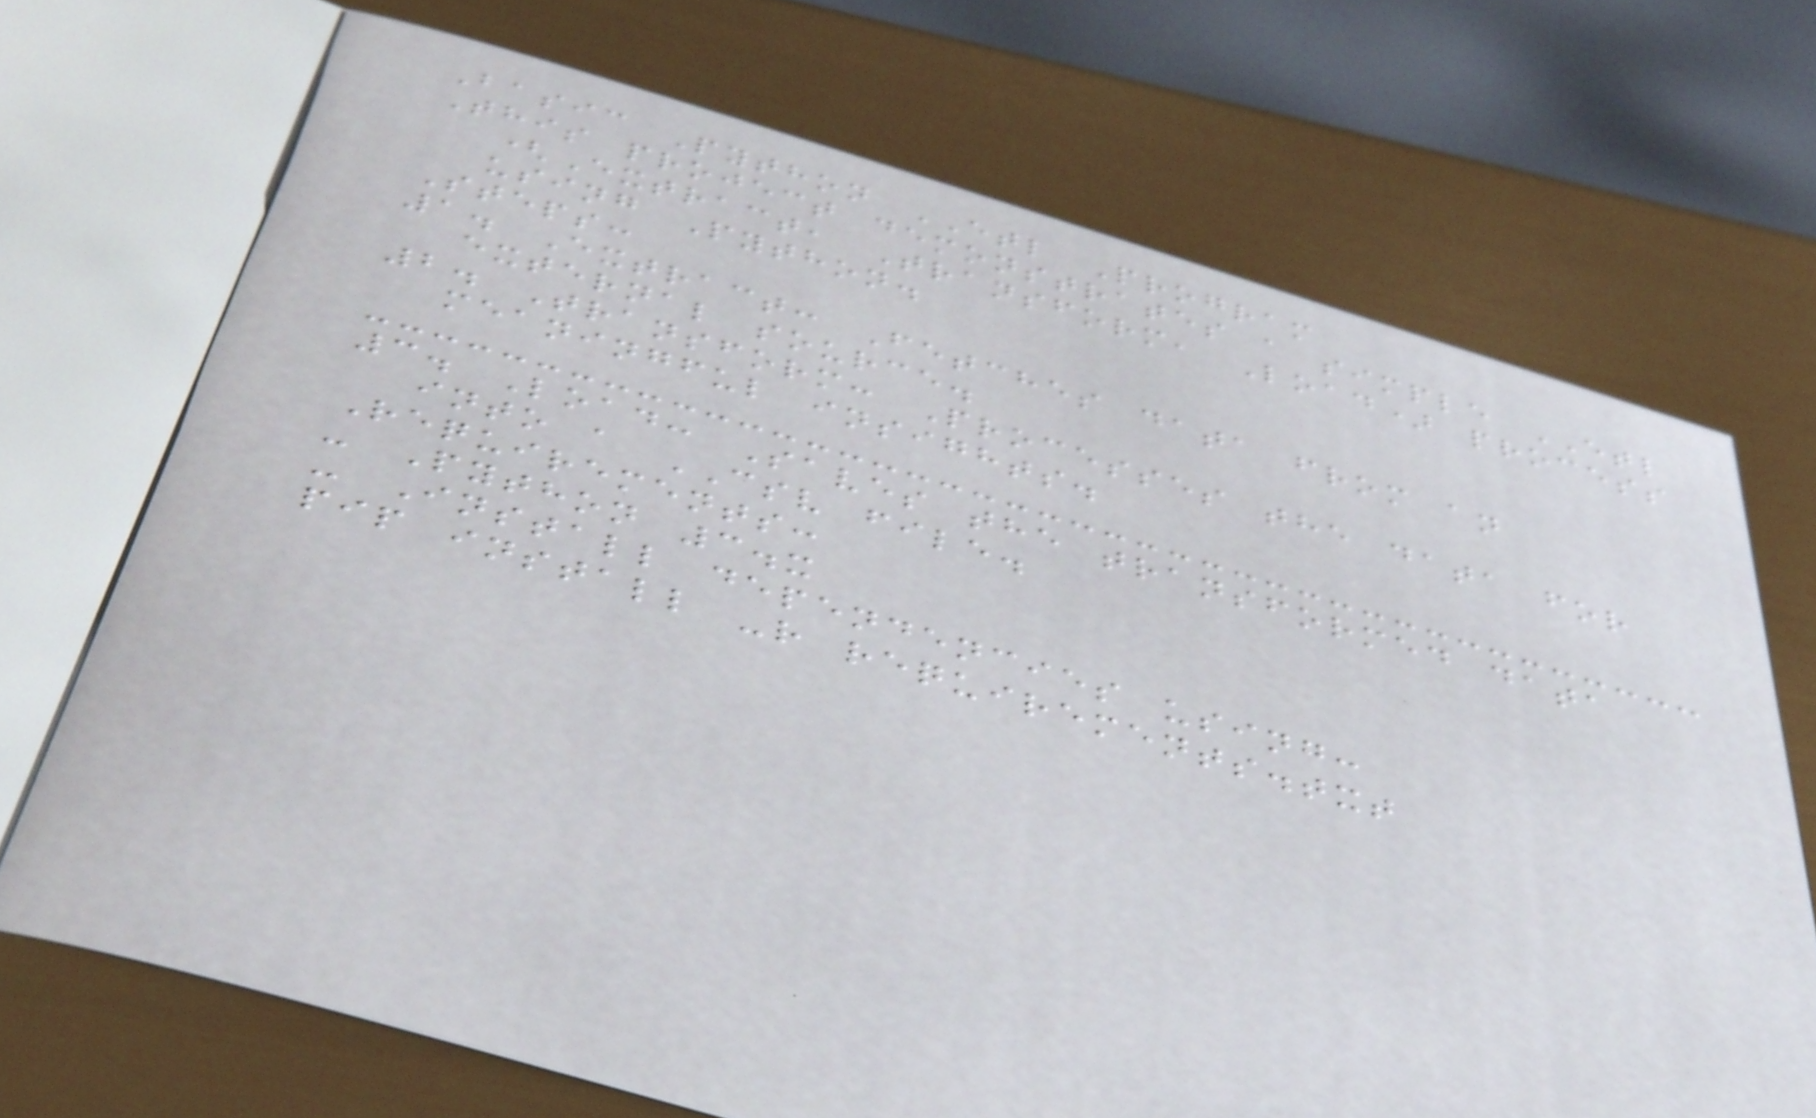Basic Python ETL Program
This project demonstrates a simple ETL
(Extract, Transform, Load) process
using Python.
Steps:
1. Extract: Fetches data from an
external source.
2. Transform: Processes the data for
meaningful insights.
3. Load: Saves the transformed data
into a CSV file.
Requirements:
- Python 3.x
- Install dependencies using:
pip install -r requirements.txt
